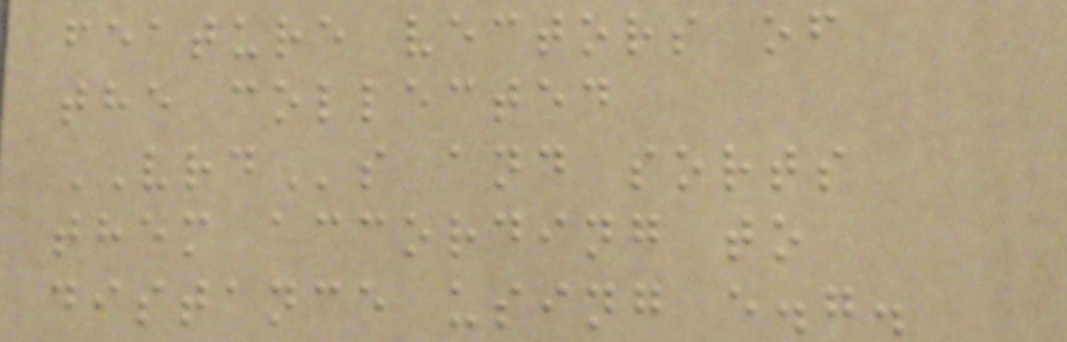feature vectors of
the collected
VRDs and sorts
them according to
distance using e.g.
